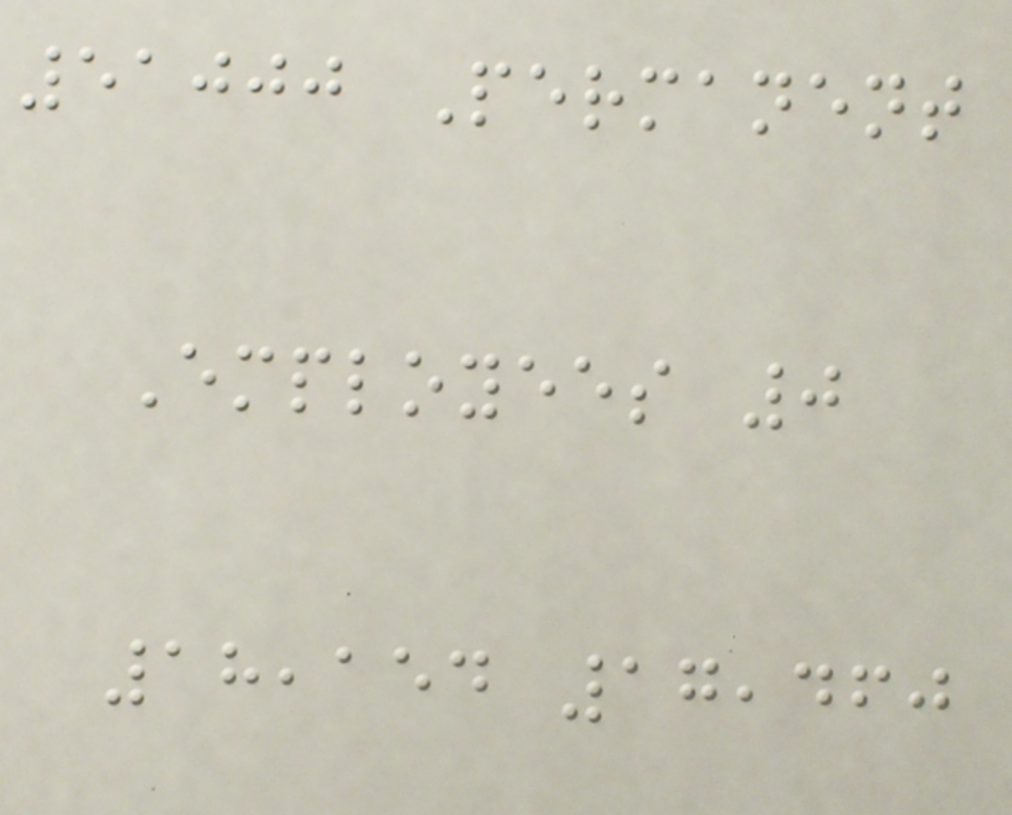51000 Permanent
Employees 0
18,154 17,460
